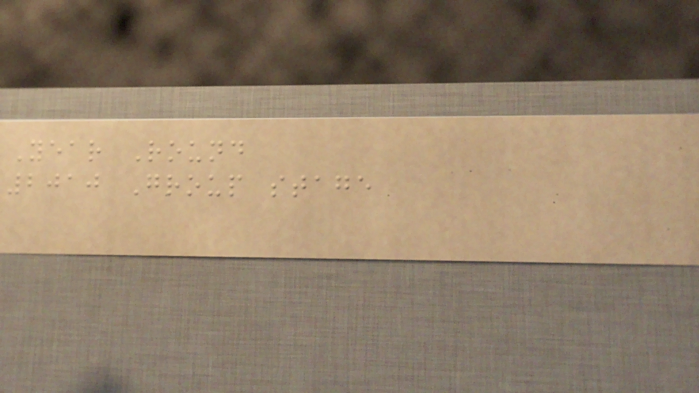Year Round
2010 Group stage
